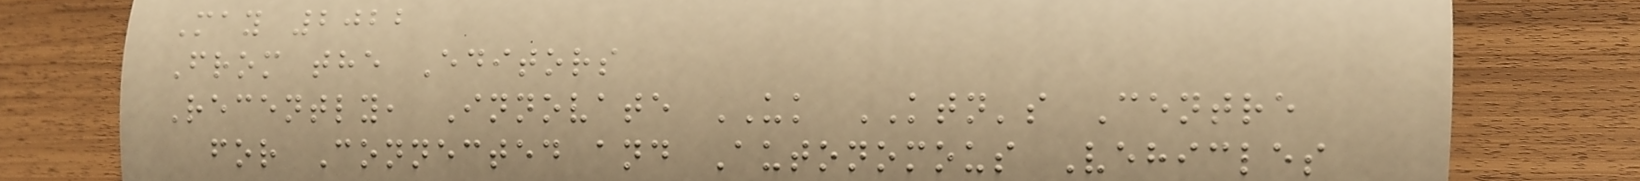May 2022
From the Editors
Recently, Innovate UK KTN's Centre
for Connected and Autonomous Vehicles
